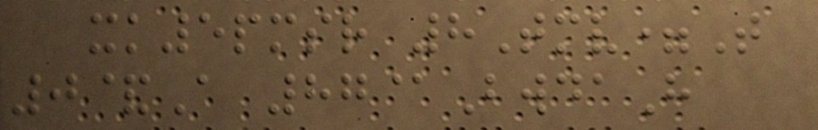xk5pmsr 8Tmv=T
0&A 87@BwdaH
